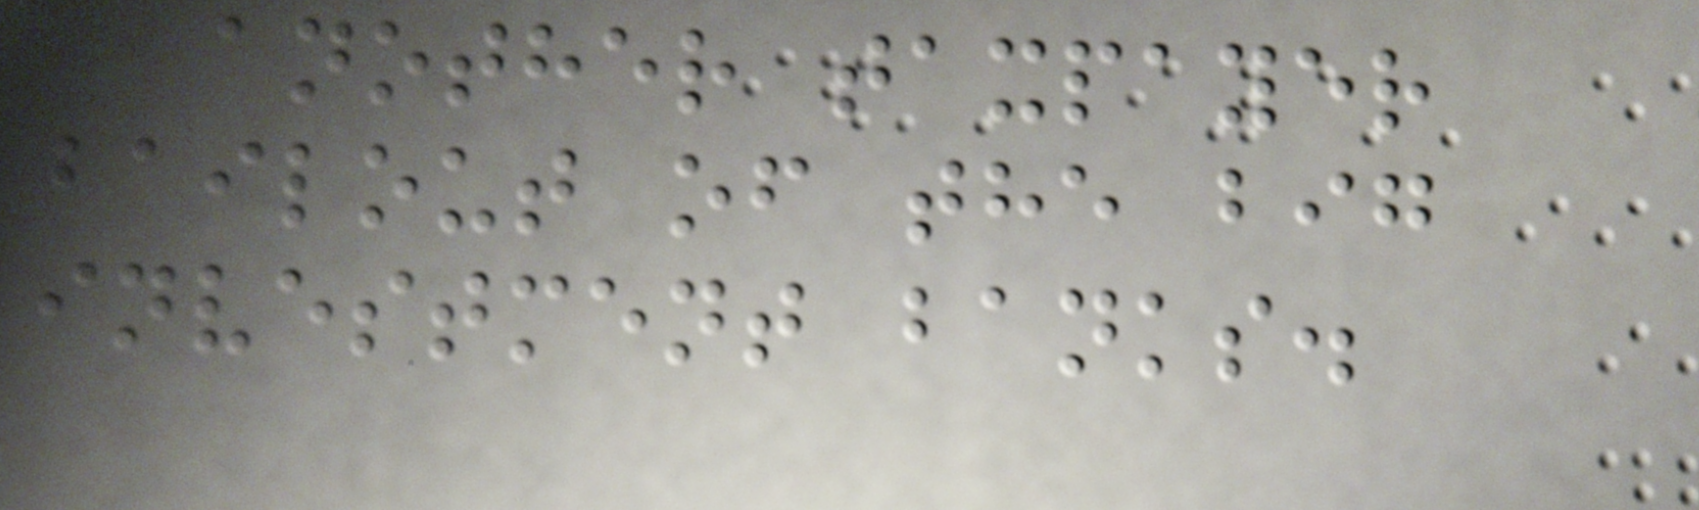another taxpayer
bailout of the big
investment banks.
